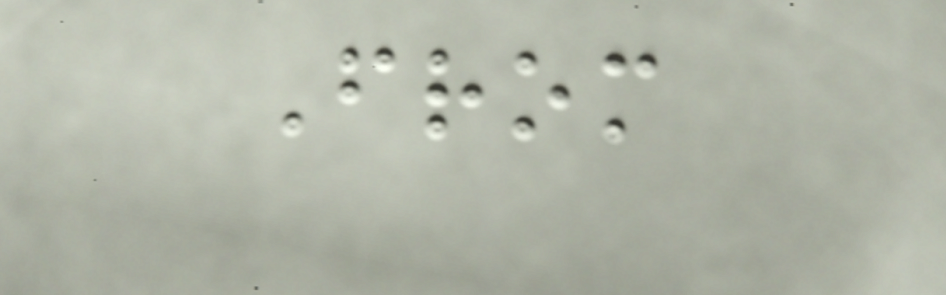From
